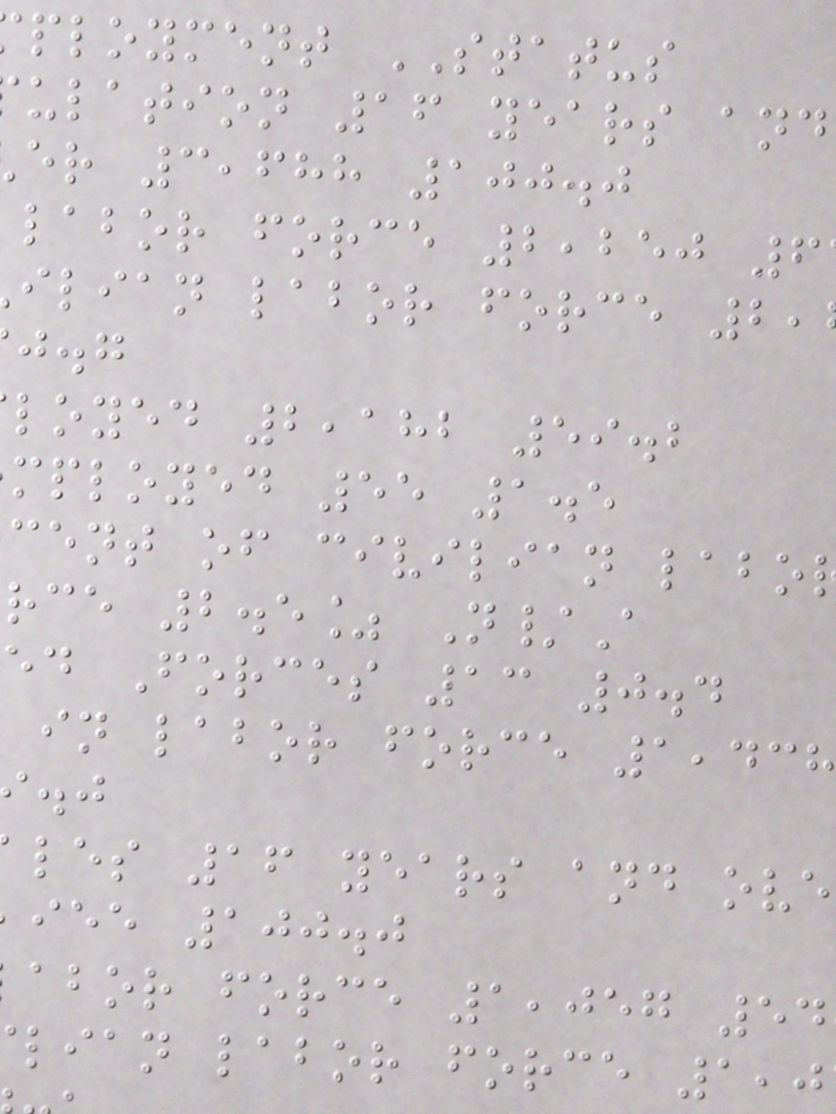ployment STATUS
ulation 16 years and
er 3,688 100.0
labor force 2,250 6
ilian labor force 2,
loyed 2,182 59.2
mployed 55 1.5
cent of civilian labo
rce 2.5% N/A
ed Forces 13 0.4
in labor force 1,438
les 16 years and ove
iee 100.0
abor force 1,057 54
lian labor force 1,0
